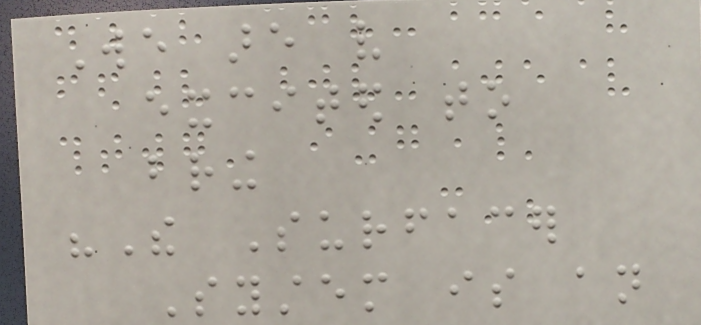We are very
excited to
bring
"The Surfacer
System is an
